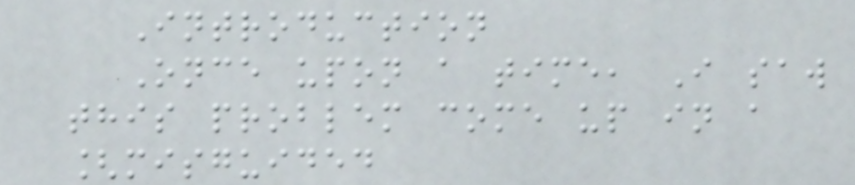Introduction
Once upon a time, I saw
this problem come up in a
[misguided
